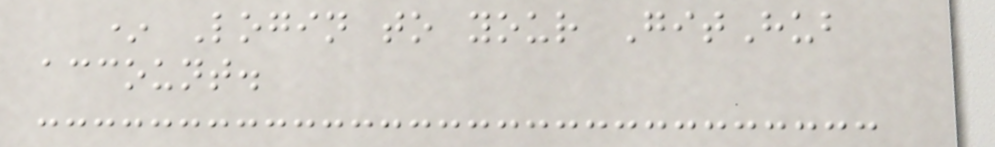* Login to your GitHub
account.
